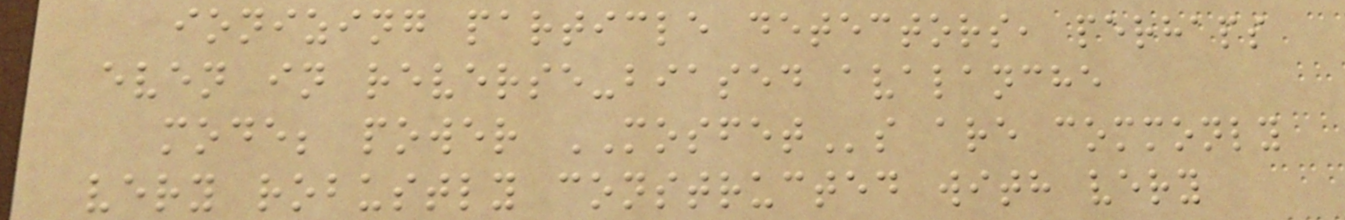ionizing particle detectors, perhaps
even in reverse-biased avalanche
mode; power MOSFETs are commonly
very robustly constructed with very
